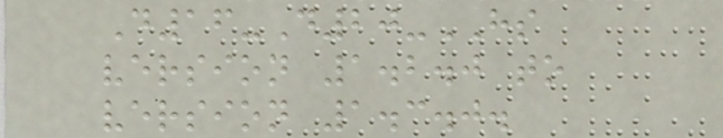D16-D20-HS
version 1.2.0 to
version 1.3.0.
